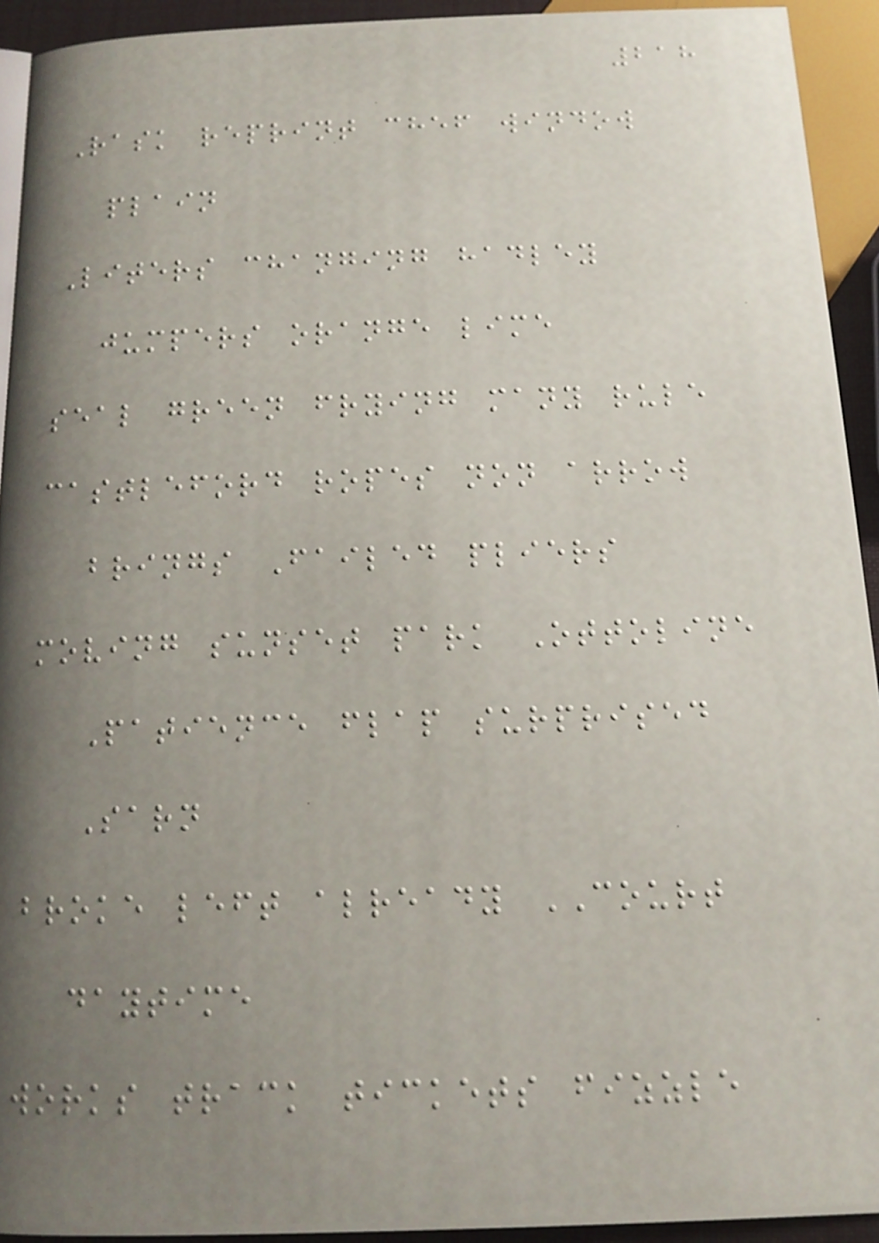218
Rask reprint chef window
plain
Liters changing hadley
jumpers orange lime
seal green frying many rule
castleford ropes non arrow
brings Failed pliers
moving sunset park Ottoline
Patience flap surprised
Sarn
broke left already COURT
daytime
works track tickets fizzle
